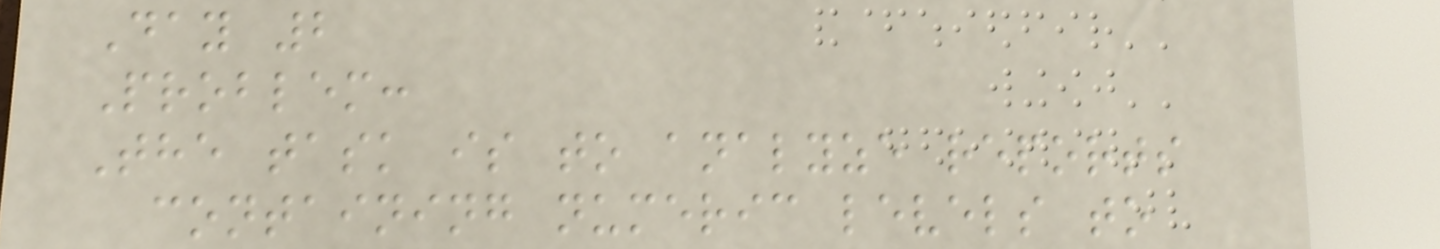Day 2
Problem:
The task is to analyze reports
containing numeric levels to
